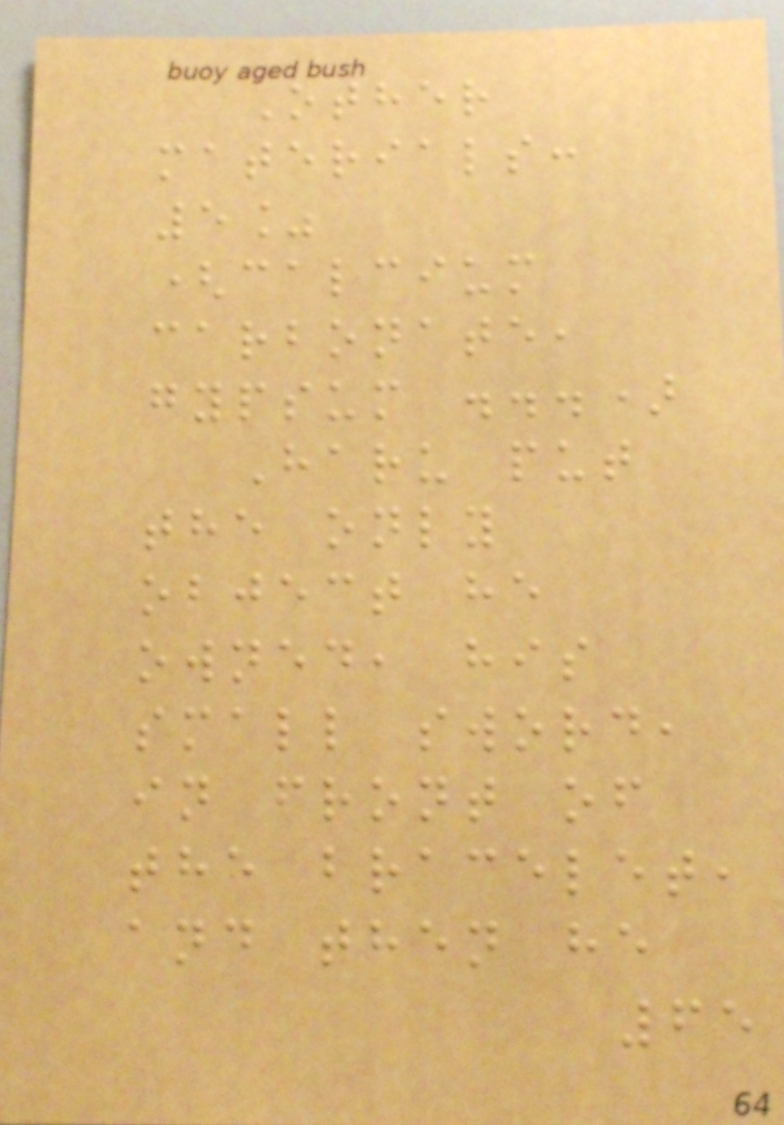Other
materials:
5%
(calcium
carbonate,
gypsum ...)
Haru put
the only
object he
owned, his
small sword,
in front of
the bracelet,
and then he
65
